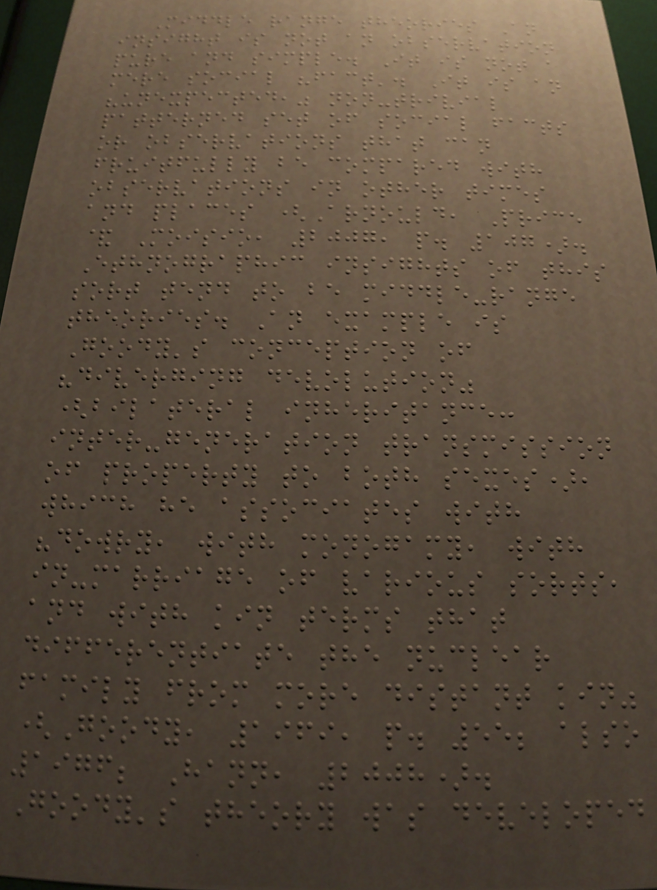Middle range theories An
insight is not an observation
pure and simple. It is not a
mere social "fact'. It is an
"unexpected," non-trivial
patterned set of social facts
or observations that can
fruitfully be compared with
observations in other times
and places (Arnould, Price
& Moisio, 2007, p. 107).
Ethnographic insights of this
sort tend to be middle-range
theories. An example is
Goody's conception of
"diverging devolution"
(bilateral inheritance:
inter-generation transmission
of property to both sexes),
which he associates with
"dowry, with monogamy, with
in-marriage of various sorts,
and with kin terms that
differentiate the nuclear
family from more distant kin"
(Goody, 1969, p. 55; also
1976; Hann, 2008).
Goody's theory was developed
